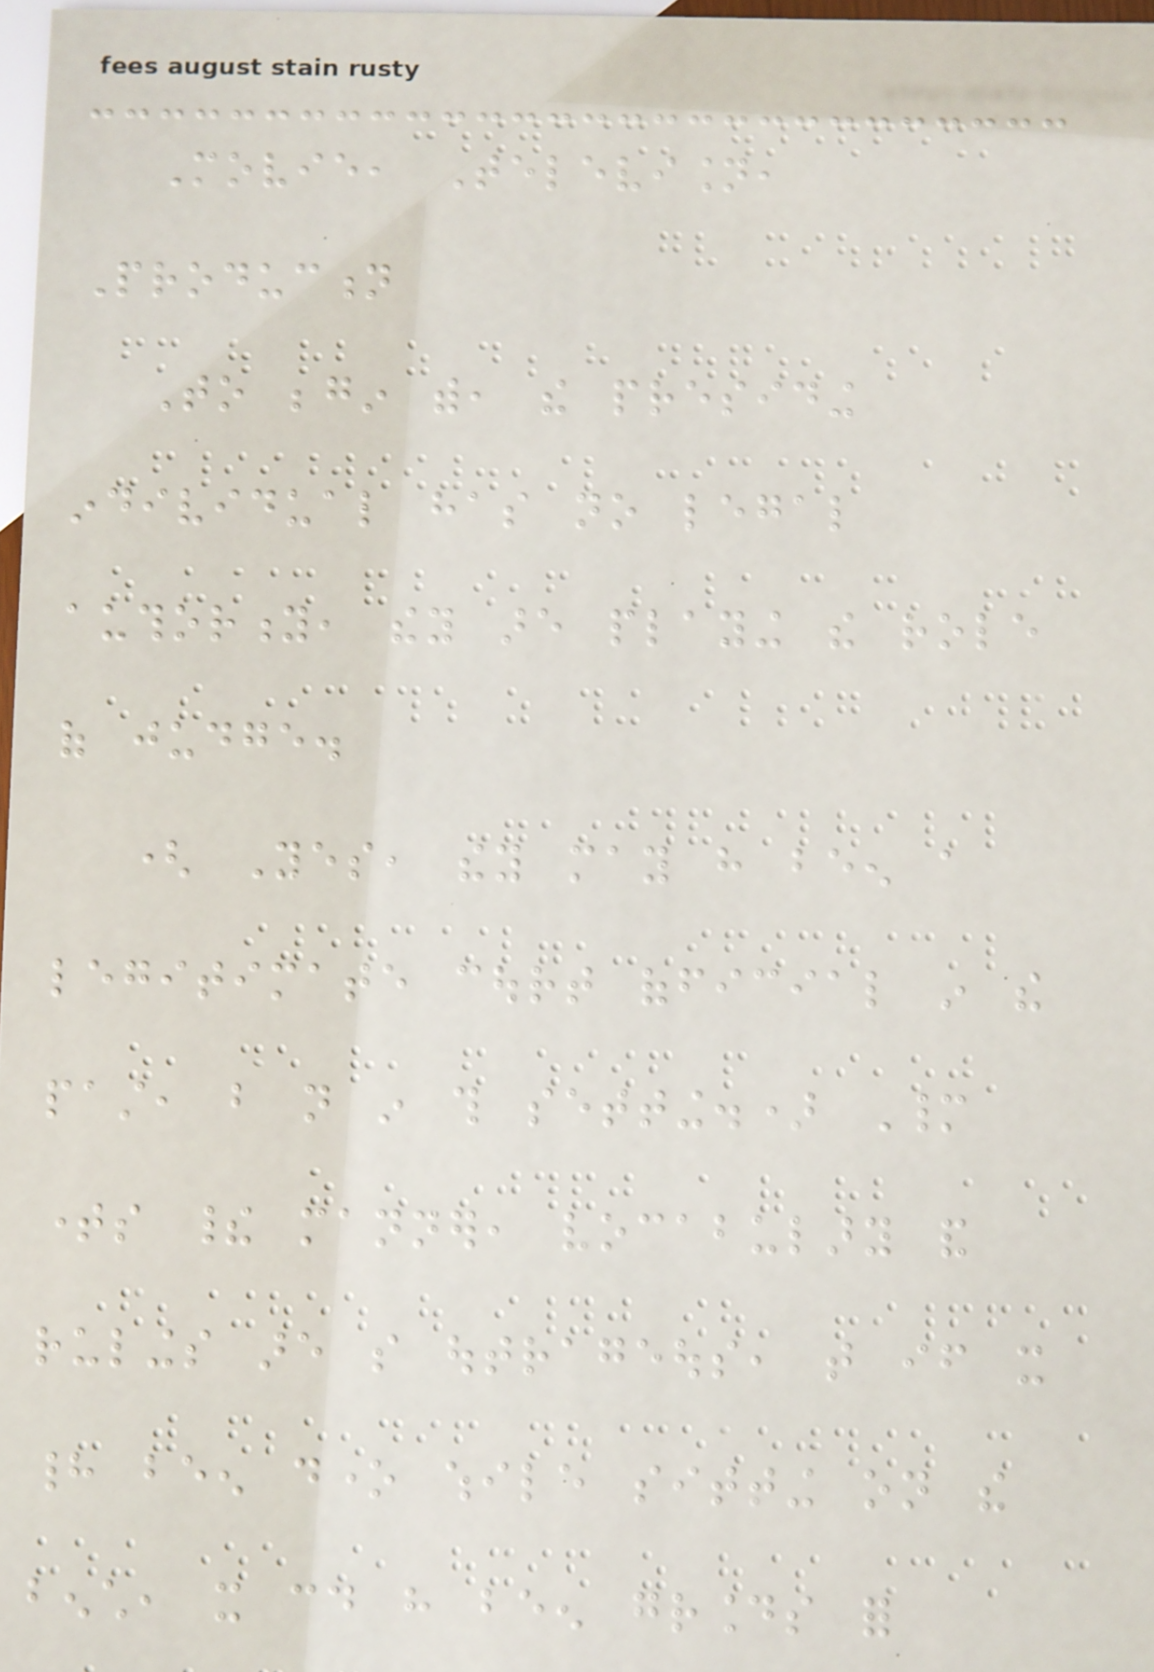Movie, Television,
Production
To begin with, the presiding
individual has no legal
authority, they are playing the role
of judge.
( Yes, they may have been a
legitimate court official in the
past, but not in this setting.) Many
times their manner, vocabulary and
rulings are so outrageous, that if it
had been done while sitting on the
bench, it could have been grounds for
